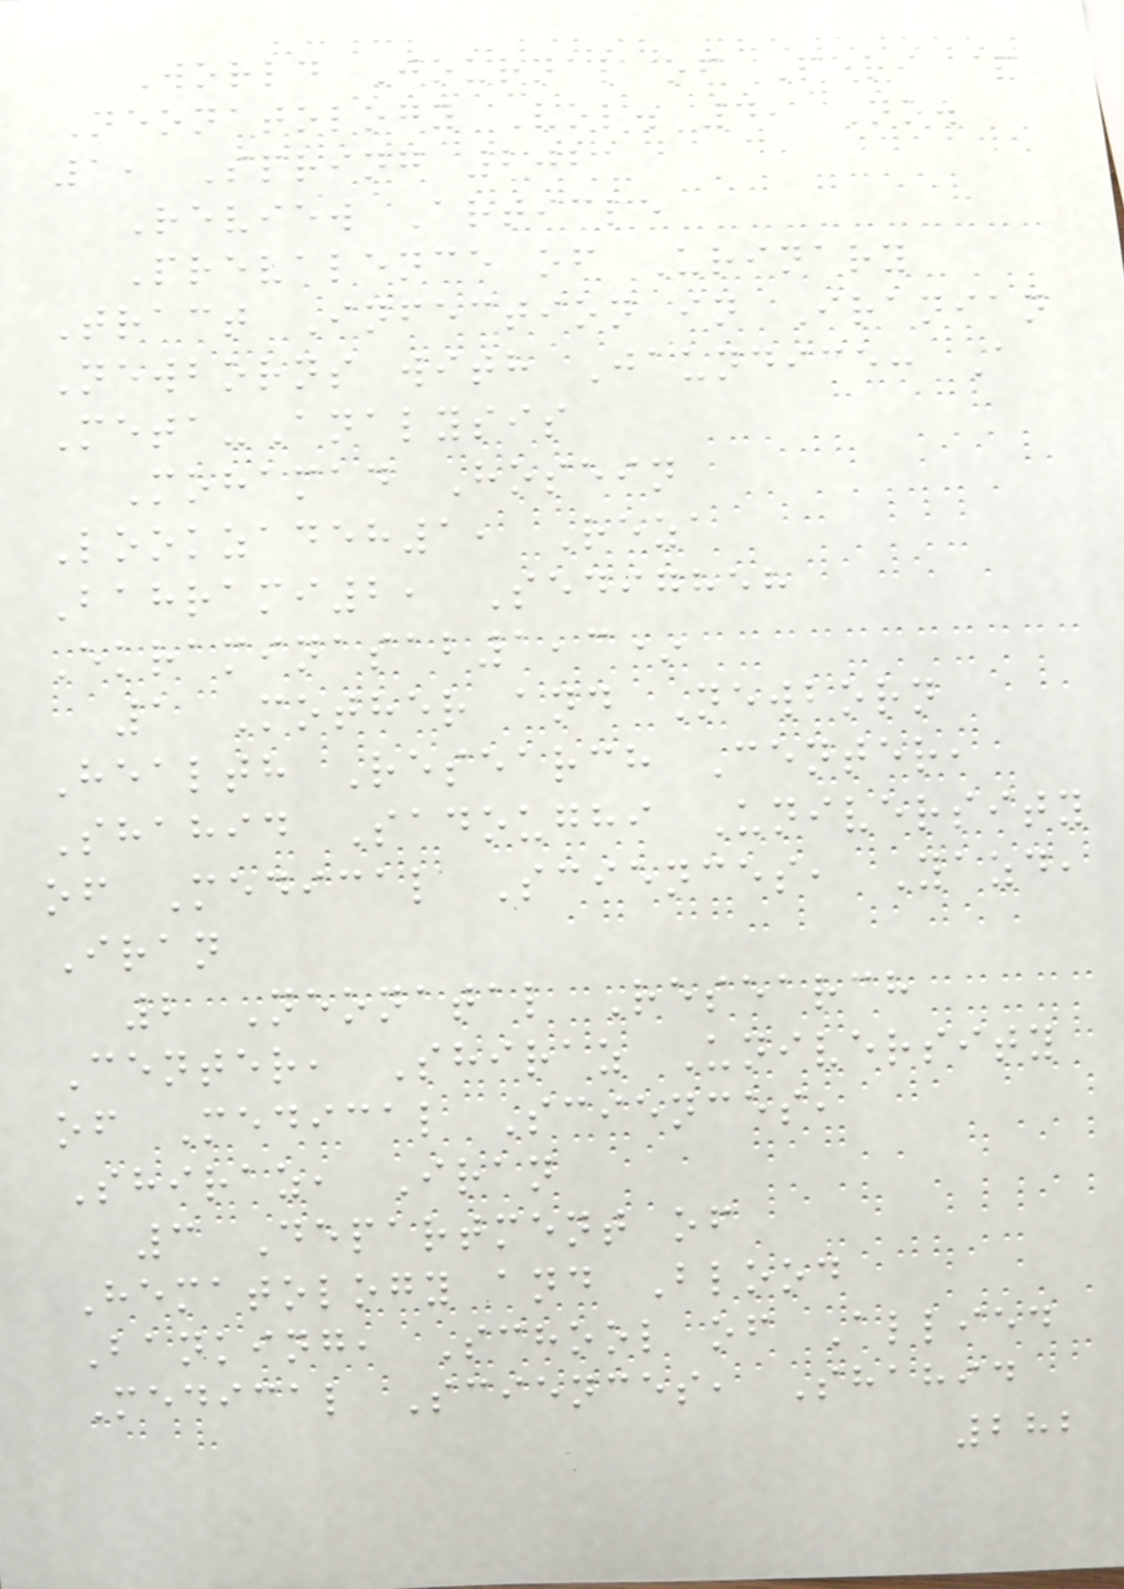World Journal of Peri &
Neonatology Vol. 4, No.
1, Spring 2021
Review Article
Prevalence of Urinary
Tract Infection in Iranian
Newborns with Jaundice: A
Meta-Analysis
Mohamad Hosein
Lookzadeh1, Reza
Bahrami2, Sedigheh
Ekraminasab1,3*
1 Mother and Newborn
Health Research Center,
Shahid Sadoughi University
of Medical Sciences, Yazd,
Iran
2 Neonatal Research
Center, Shiraz University
of Medical Sciences,
Shiraz, Iran
3 Department of
Hematology and Blood
Banking, School of Allied
Medical Sciences, Shahid
282
